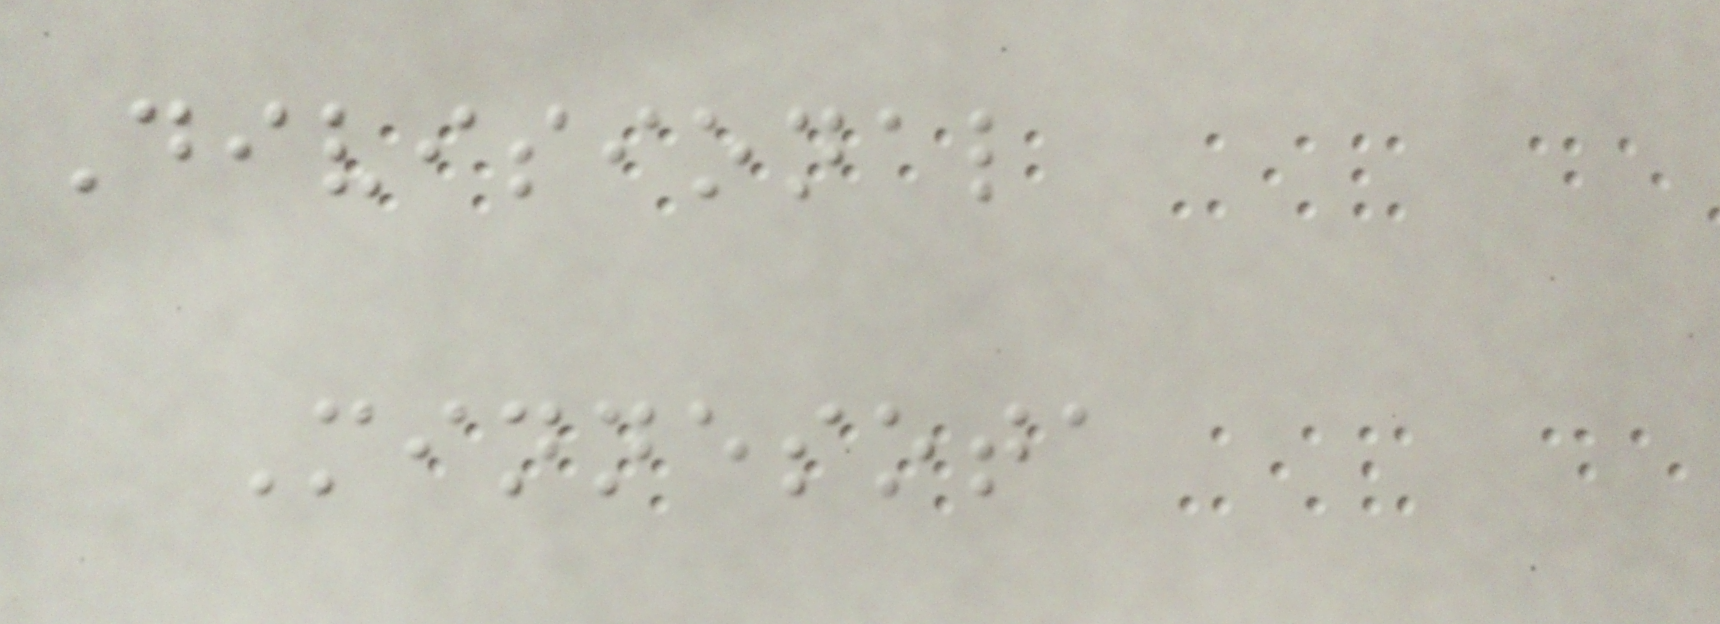Divisional
Minnesota
